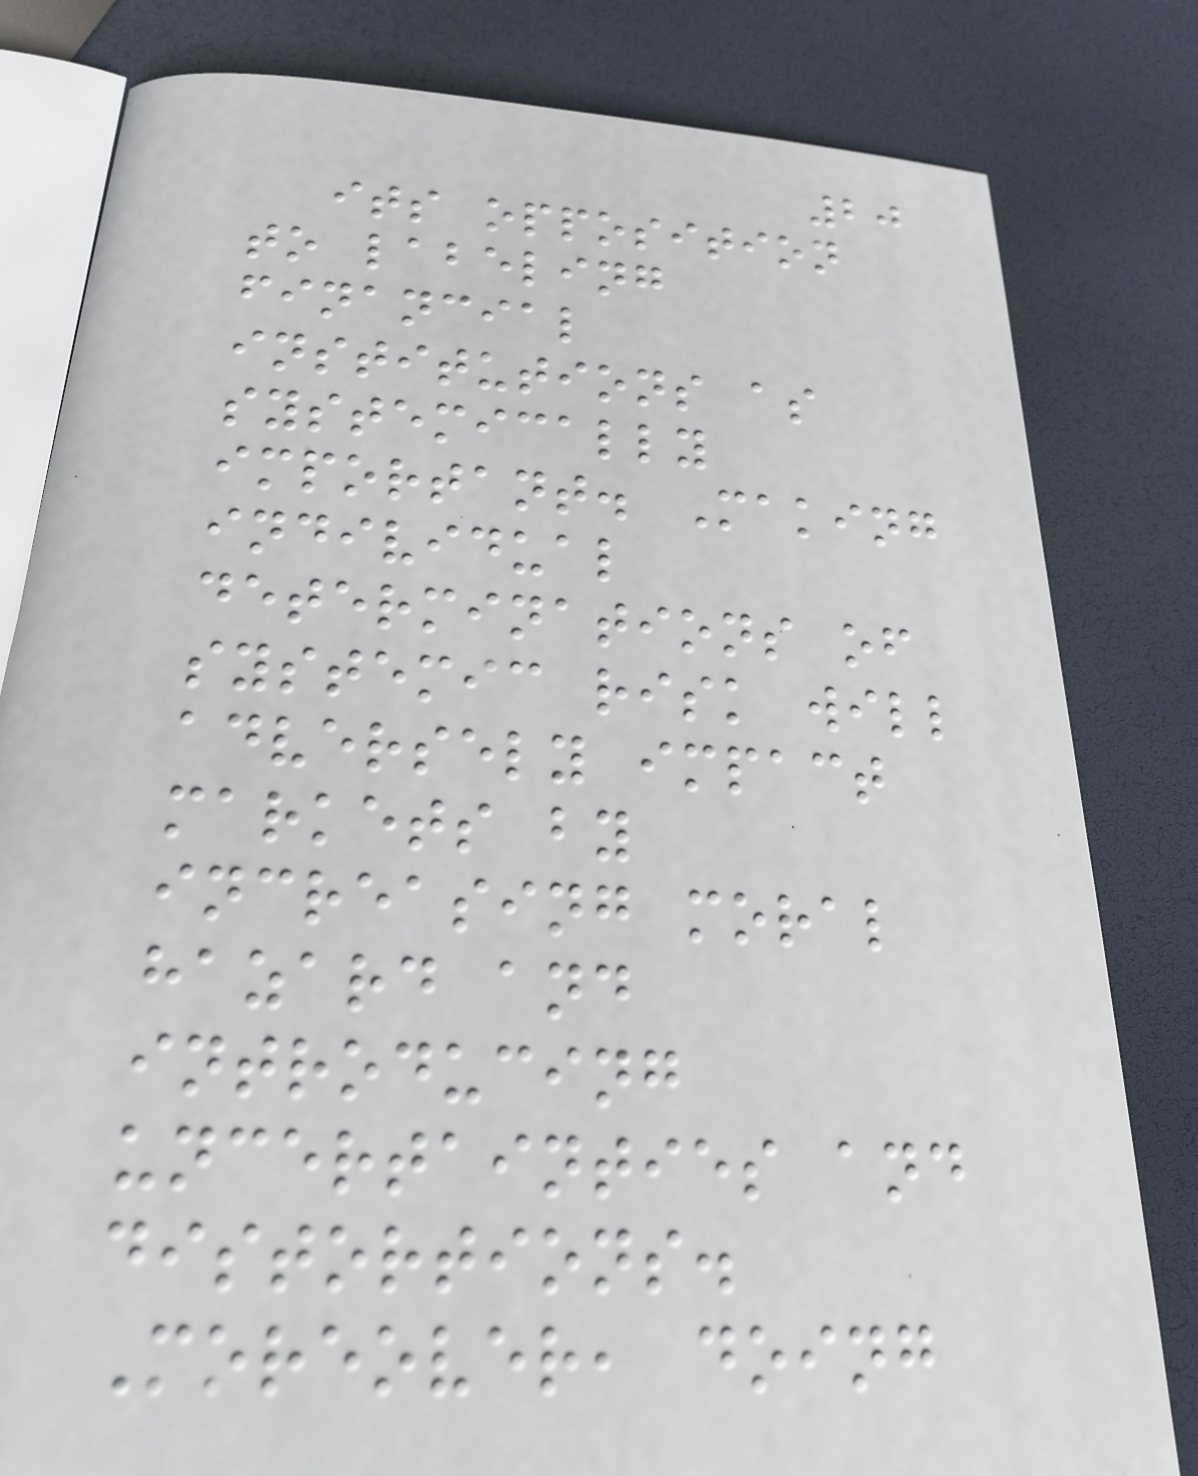20
its opposition
to labeling
financial
institutions as
systemically
important. Making
individual
determinations of
systemic risk will
adversely impact
markets by
increasing moral
hazard and
introducing
uncertainties and
distortions.
Moreover, doing
